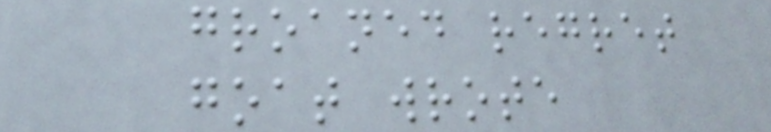groaned regret
goat wrote
